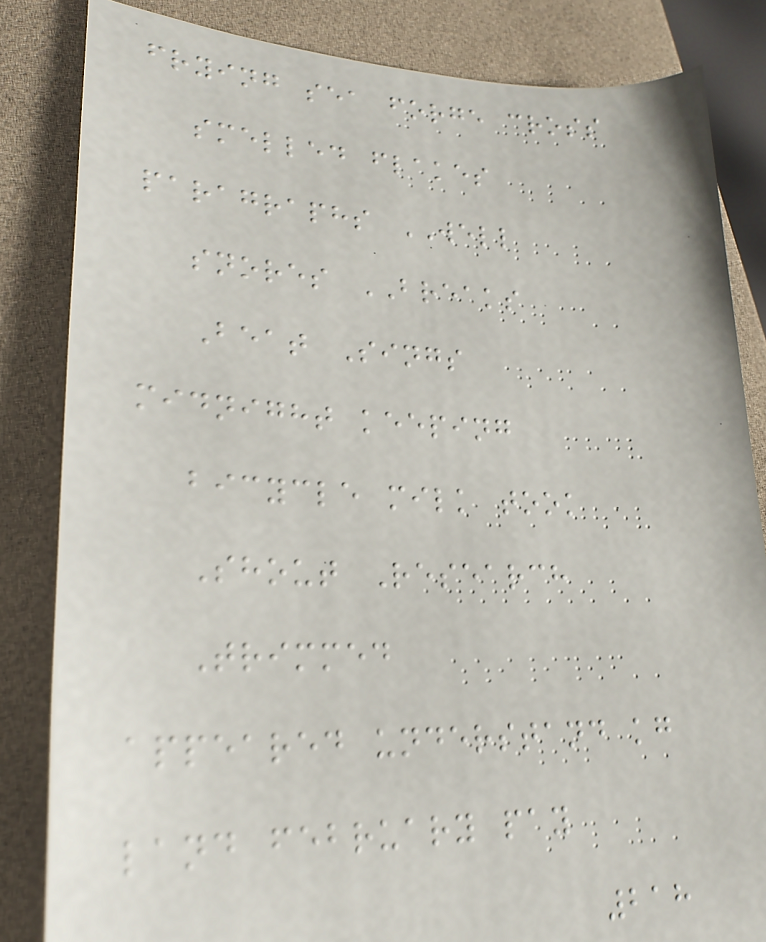frying sea forge cross
smelled flakes
paragraphs WELL
snores BREAKS
Beat Sings
midnight keeping
bicycle milk took
Shout Research
Trimmed
appeared understand kg
land february pay
218
